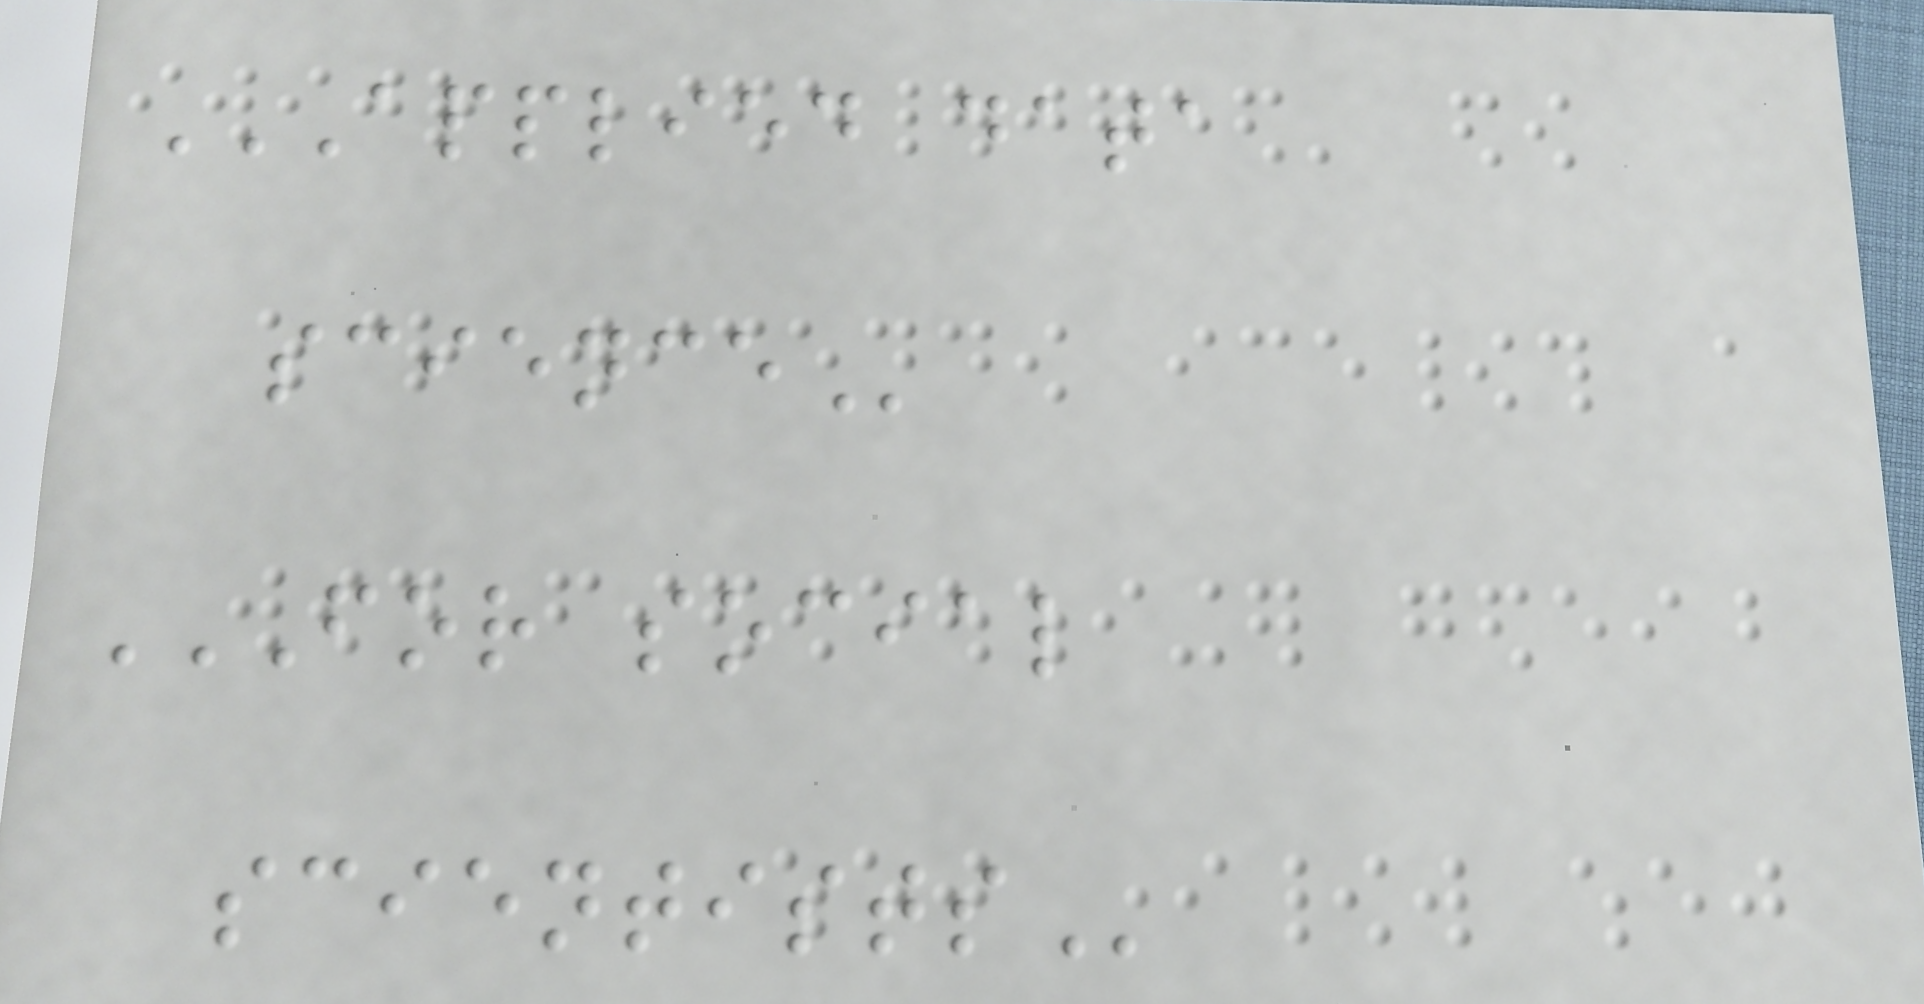APPLIED DATA
SCIENCE
FOR SOCIAL
SCIENTISTS
